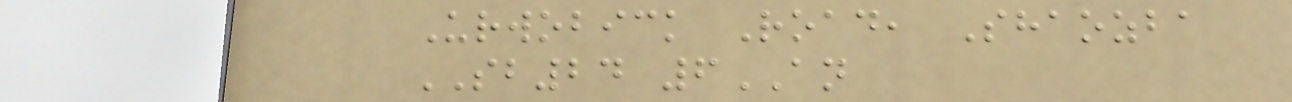Urwobick Road, Shaozba
SB24 6AN
